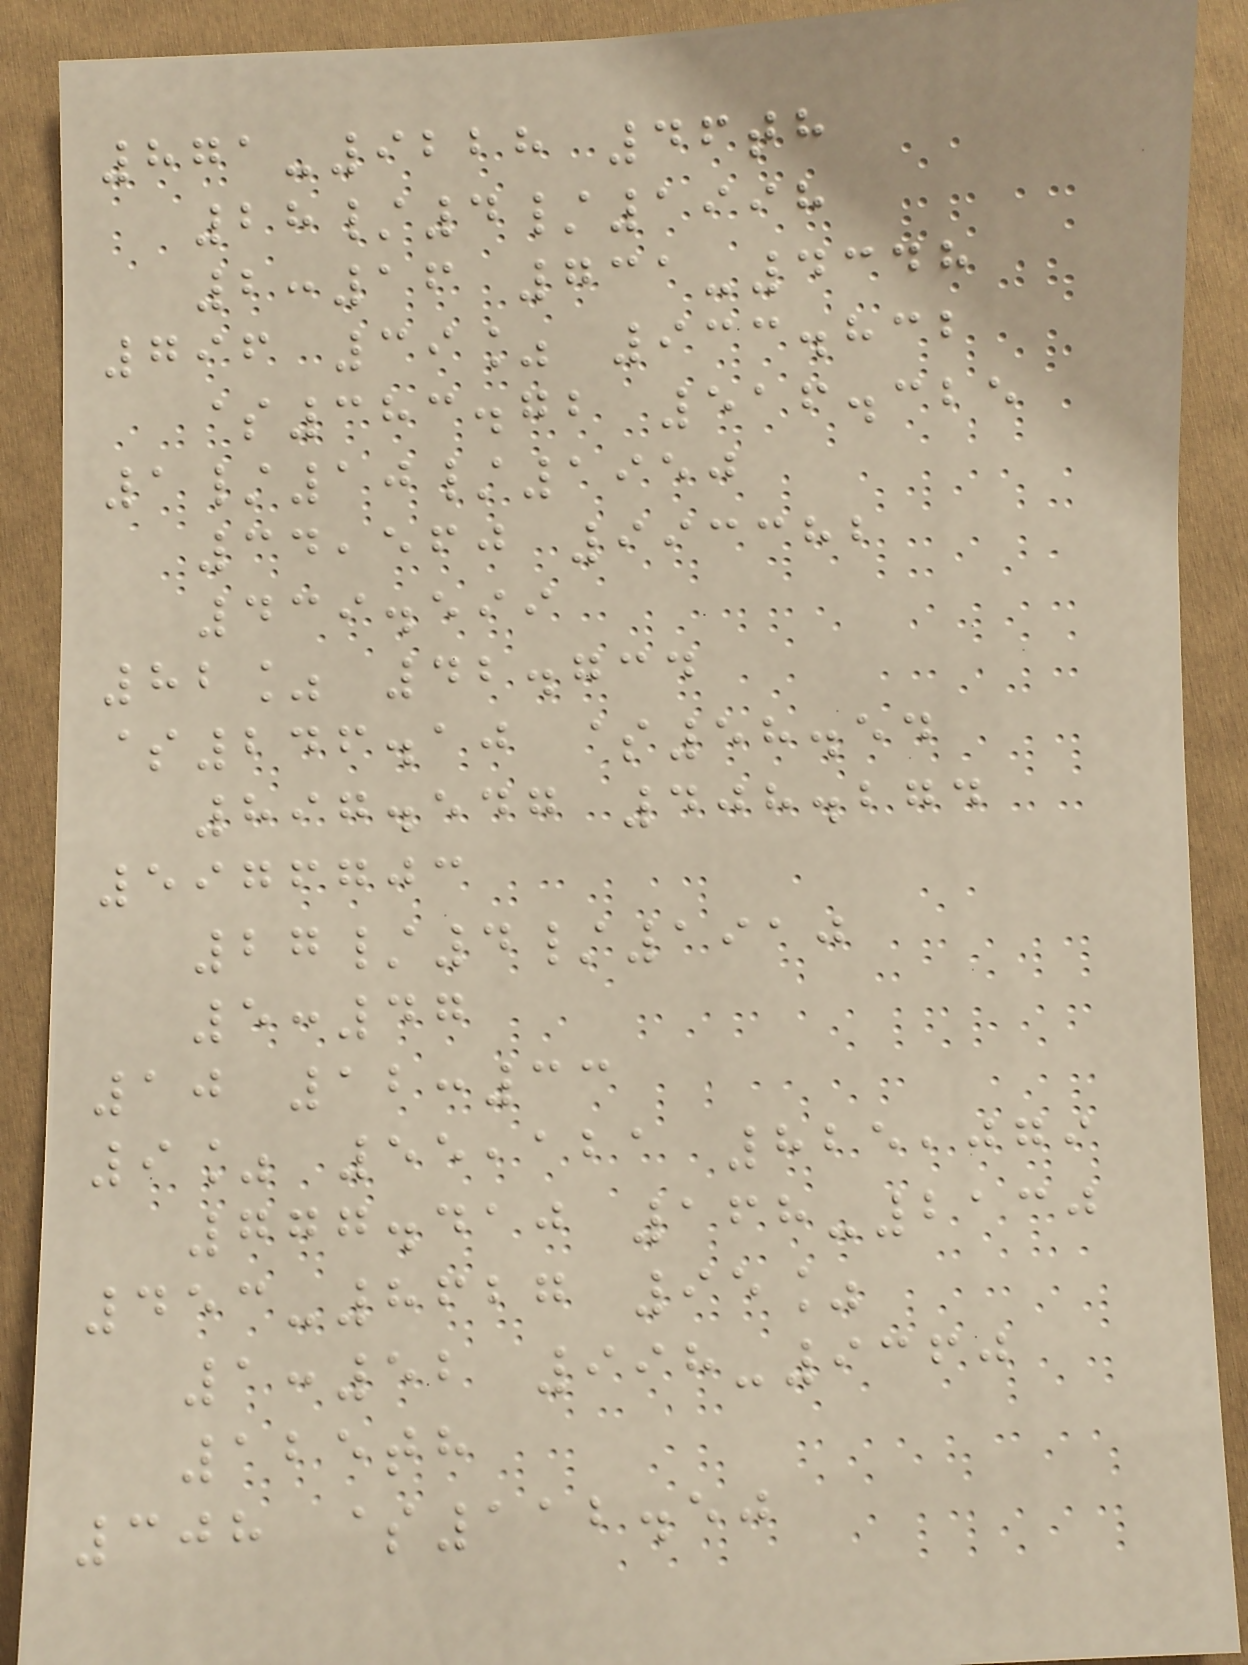871-9228 46th
28/4/1998
2:16 731-4348
796 39% 933.832
$383.72 516.325
1/10/1950
34,560 993382
439.599
82% 42.734
$246.10 $58.54
897.547 408.274
5976703
27/4/1910
5:47
10 12:33
9% 55,121 825,079
777.410 168-2130
453-8627 95%
1:52 998-9360
125th
308 $112.50
